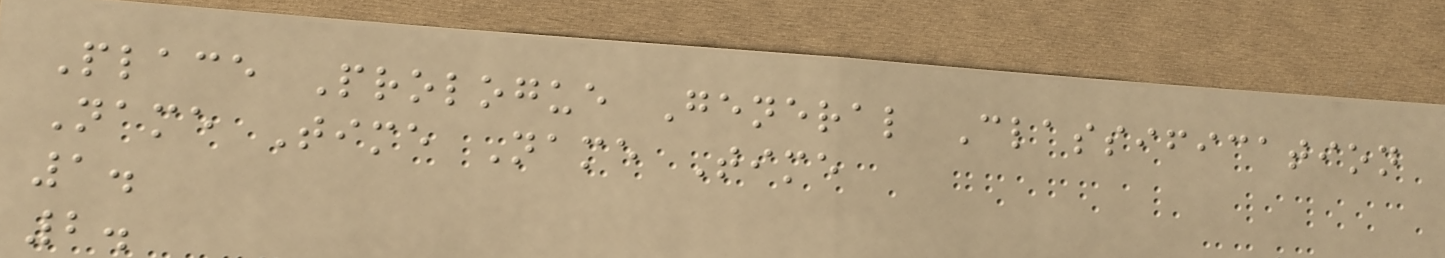Place Prologue General Classification
Name Time Name Time
1.
2.
